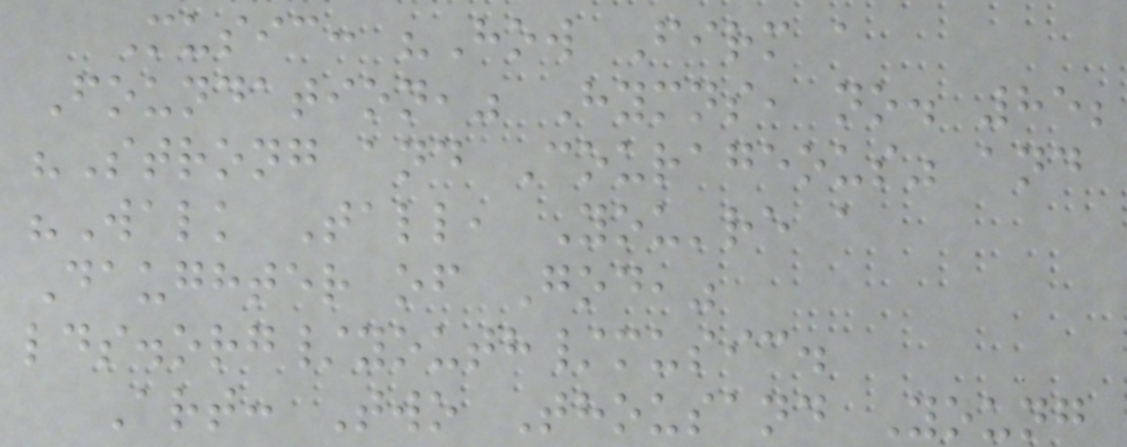Music: "How Firm a
Foundation," Hymns, no. 85;
"Strong and Courageous" and
"Walk Tall, You're a
Daughter of God,"
lds.org/youth/music.
Art: Two Thousand Young
